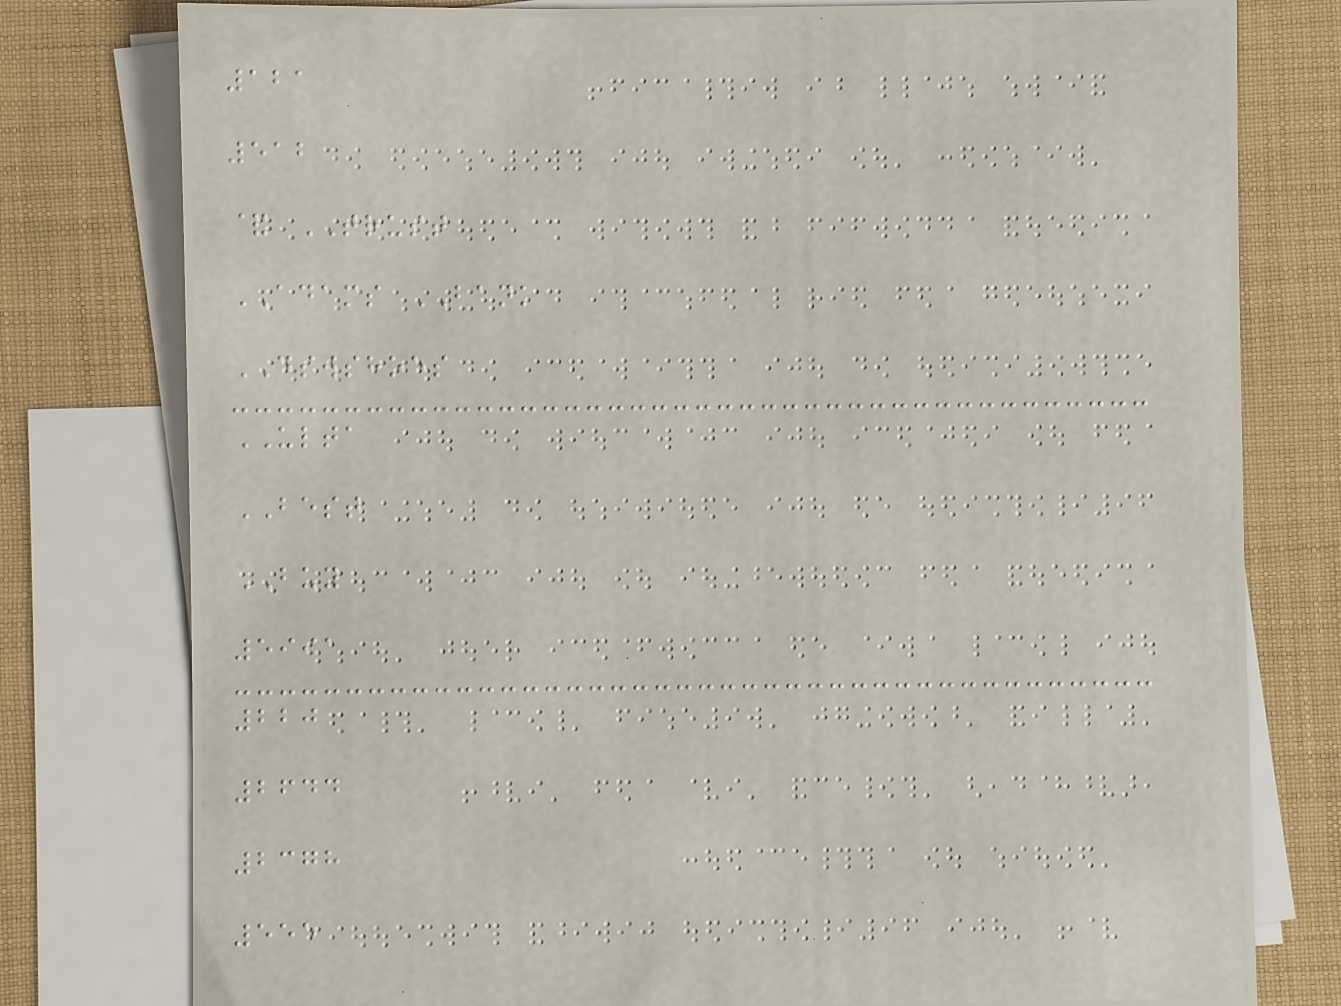121
512
& TRUST
ADAMS BANK
DSWSHOES
ULTA
BEST
BUY
5991
220
2644
2378
555
